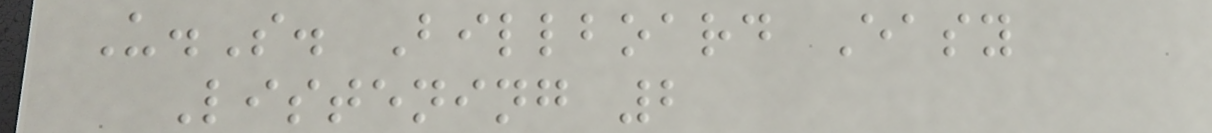U.S. Billboard Easy
Listening 2
